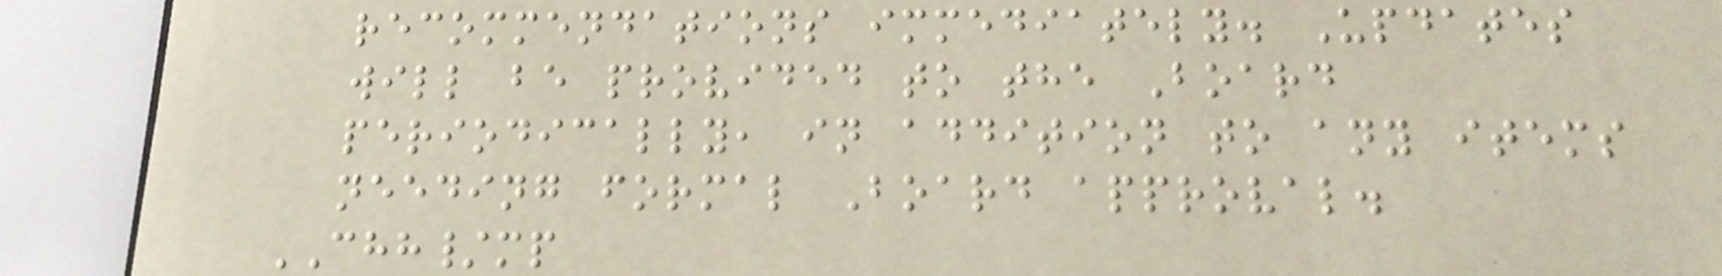recommendations immediately. Updates
will be provided to the Board
periodically, in addition to any items
needing formal Board approval.
CHH/mp
